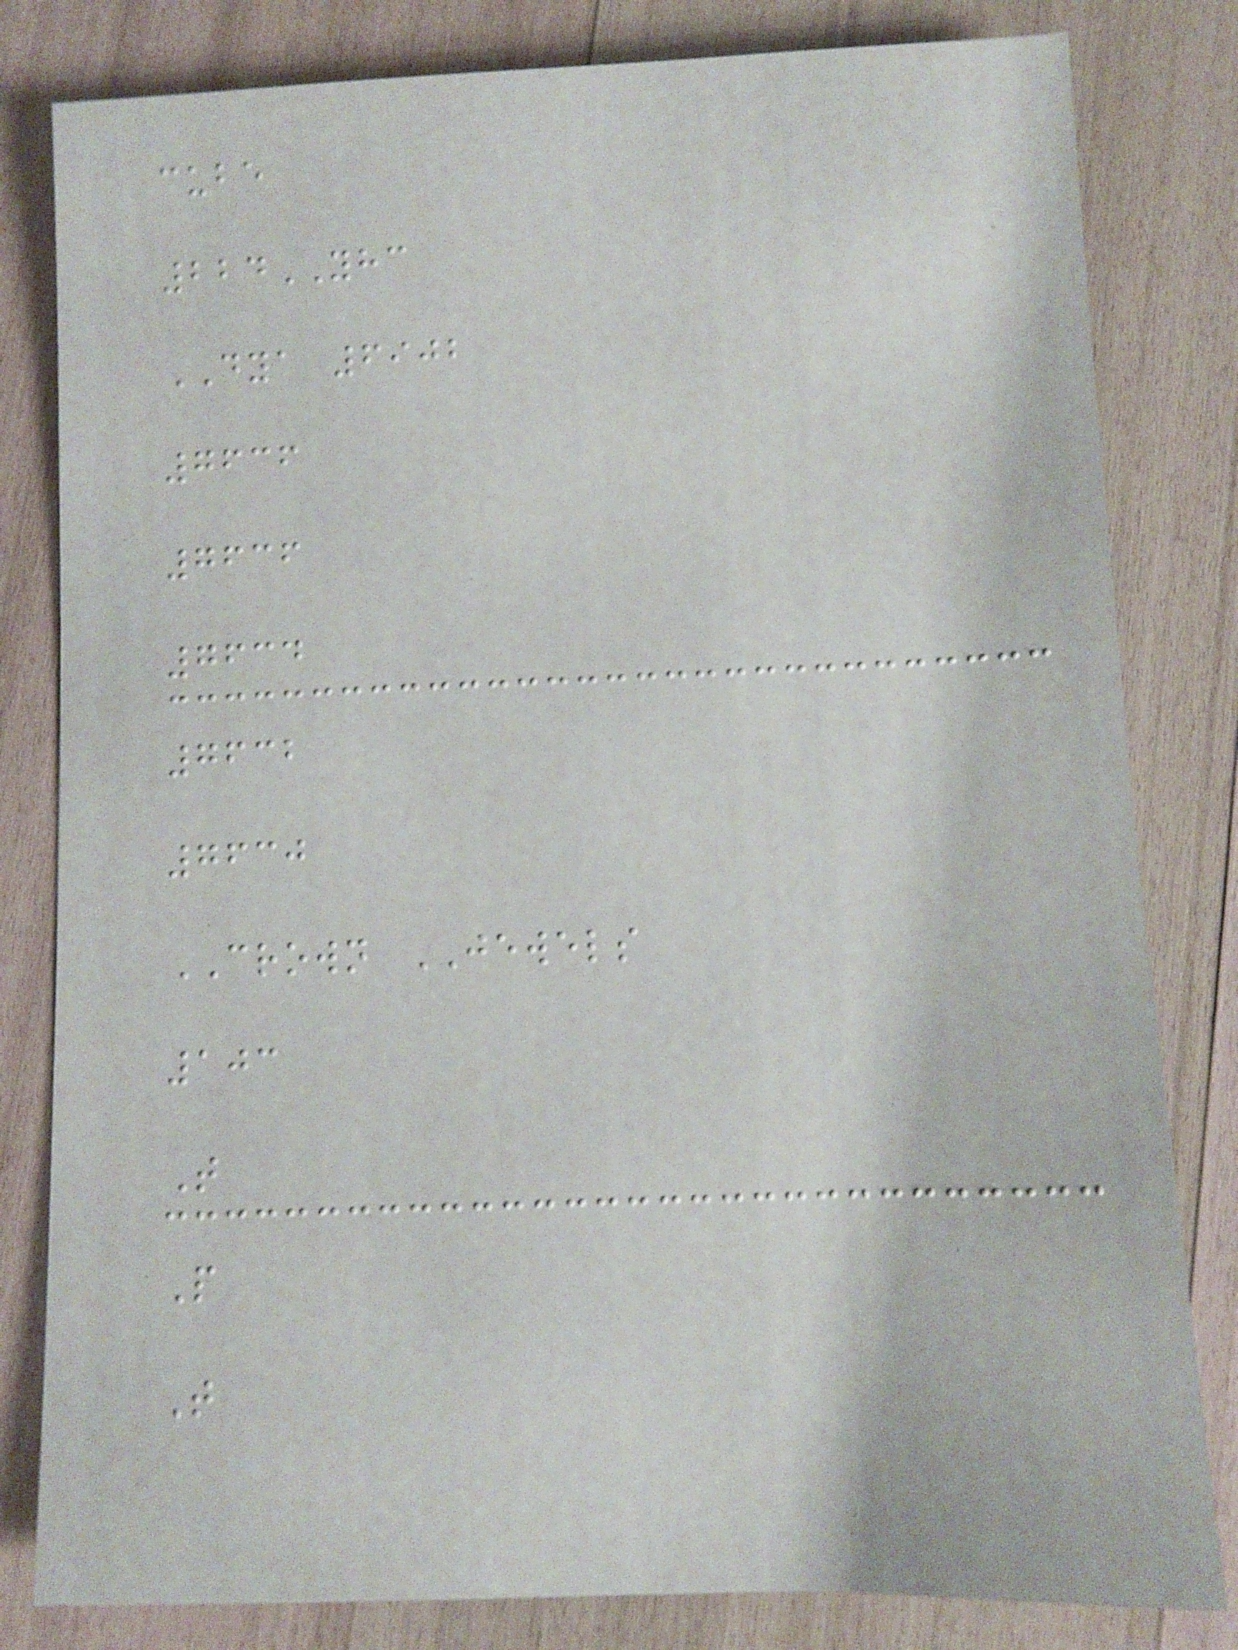cube
224YHC
DYA 6902
7636
7636
7634
7632
7630
CROWN JEWELS
103
T
P
T
